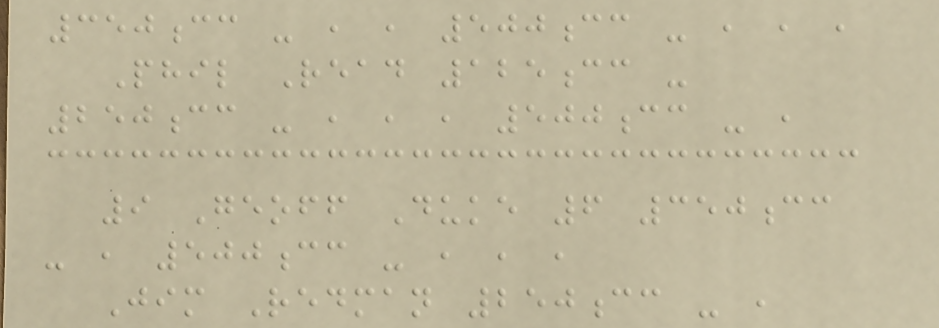350cc - , , 500cc - , , ,
Phil Read 125cc -
250cc - , , , 500cc - ,
9 Geoff Duke 6 350cc
- , 500cc - , , ,
Jim Redman 250cc - ,
